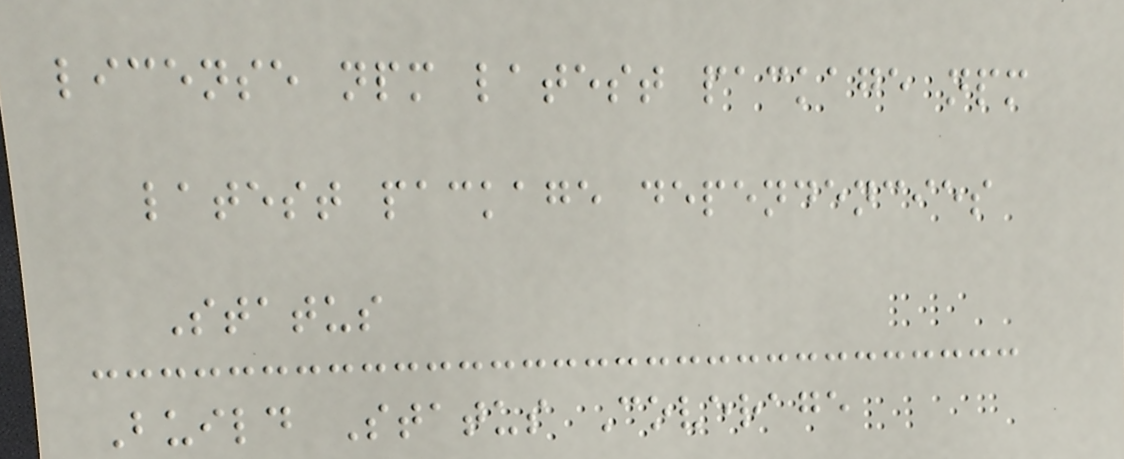license npm latest package npm
latest package dependencies
Status
Build Status Coverage
